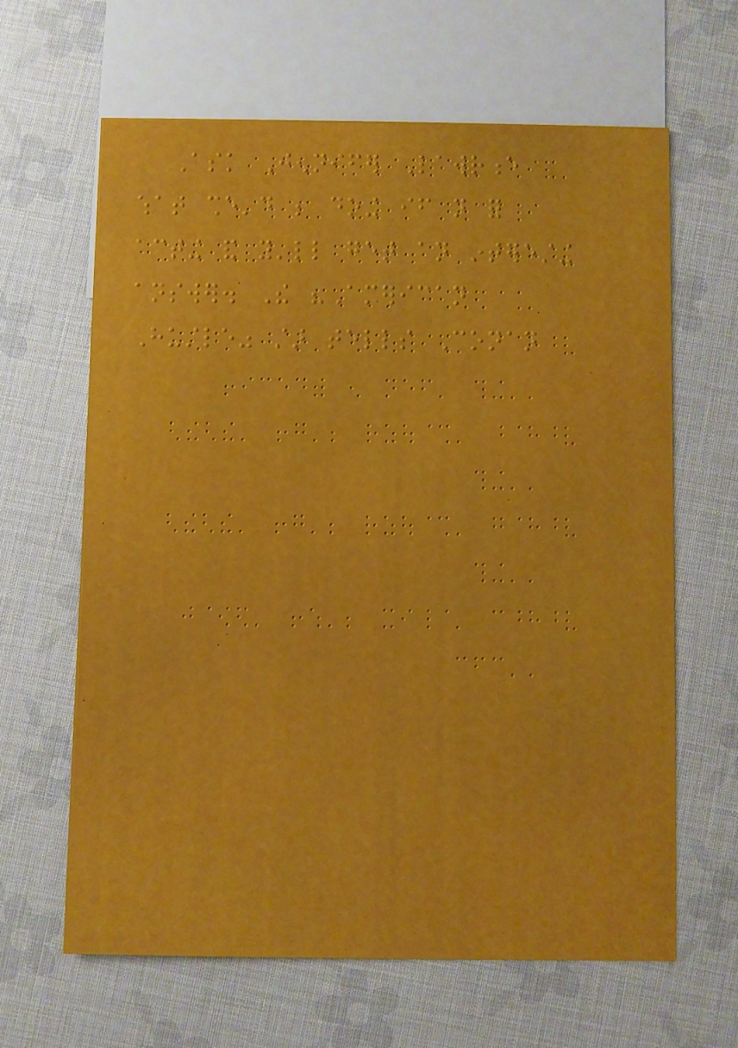Ask Jennifer Lawrence
what she'd be doing if not for
acting and you'll get an interesting
answer. The "American
Hustle" star tells Conan
